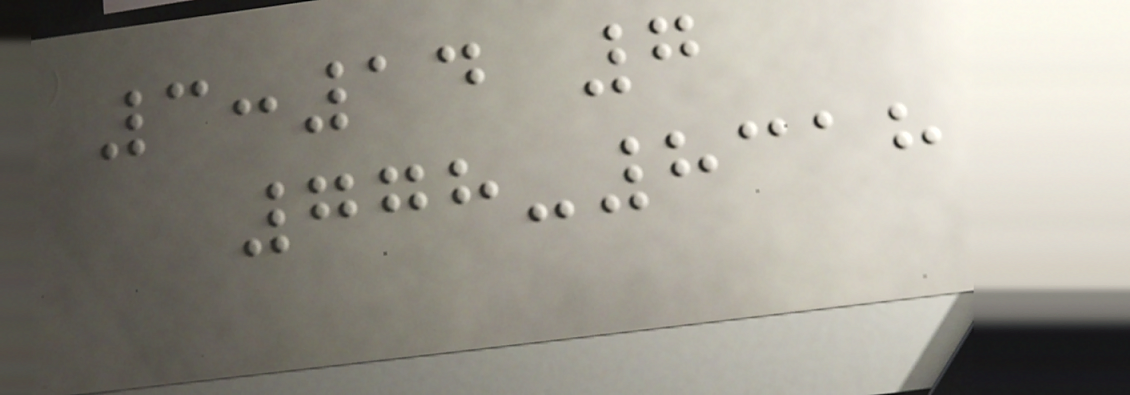3:14 7
778-8318
